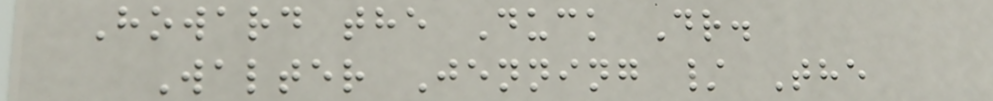Howard the Duck Dr.
Walter Jenning / The
